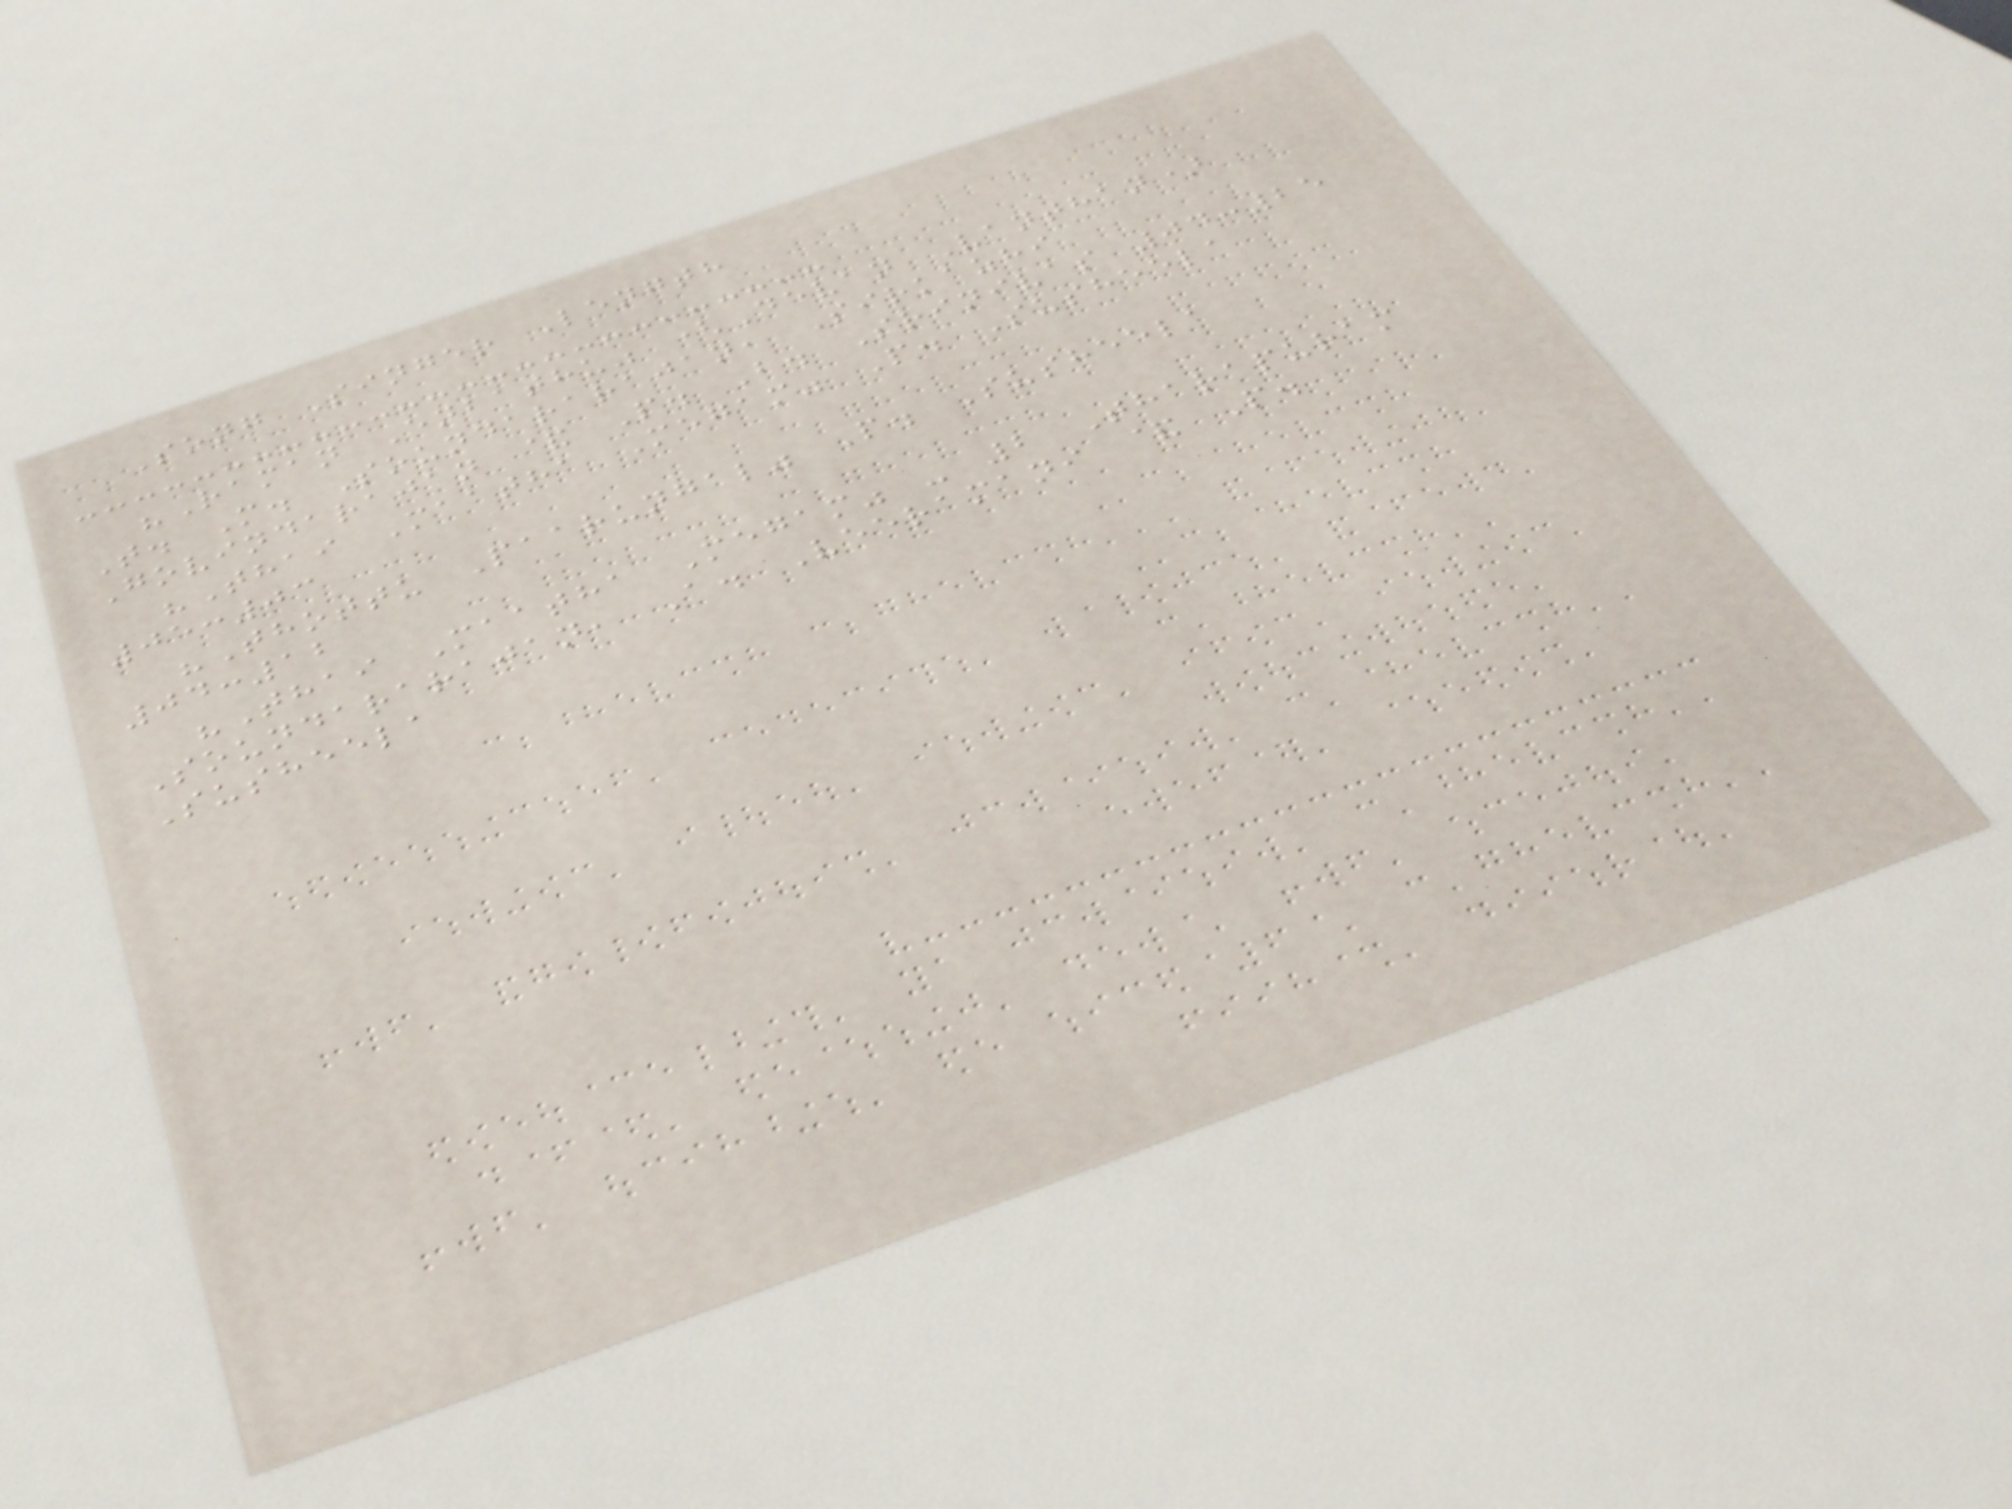Song Singer Length
"Raman Enbathu" (Devan Vanthan)
T. M. Soundararajan, Sirkazhi
Govindarajan & P. B. Srinivas 04:25
"Thai Maatha Megam" P. Susheela
05:03
"Thottu Paarungal" P. Susheela
04:12
"Thai Maatha Megam" - 2 Tharapuram
Soundararajan, A. Veeramani & P.
Susheela
